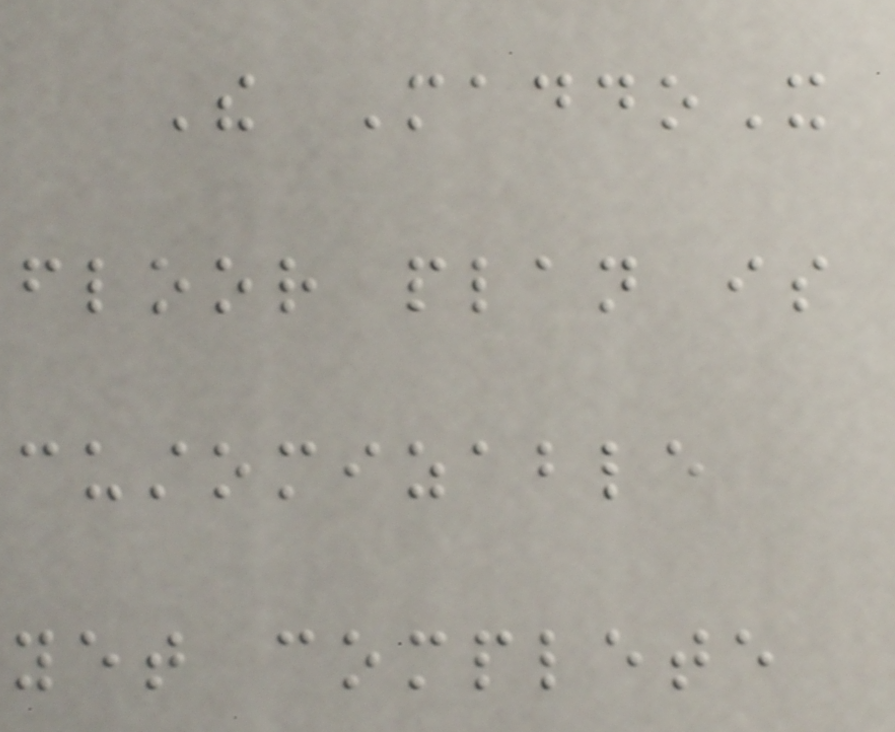The MaddoX
floor plan is
customizable
yet complete
